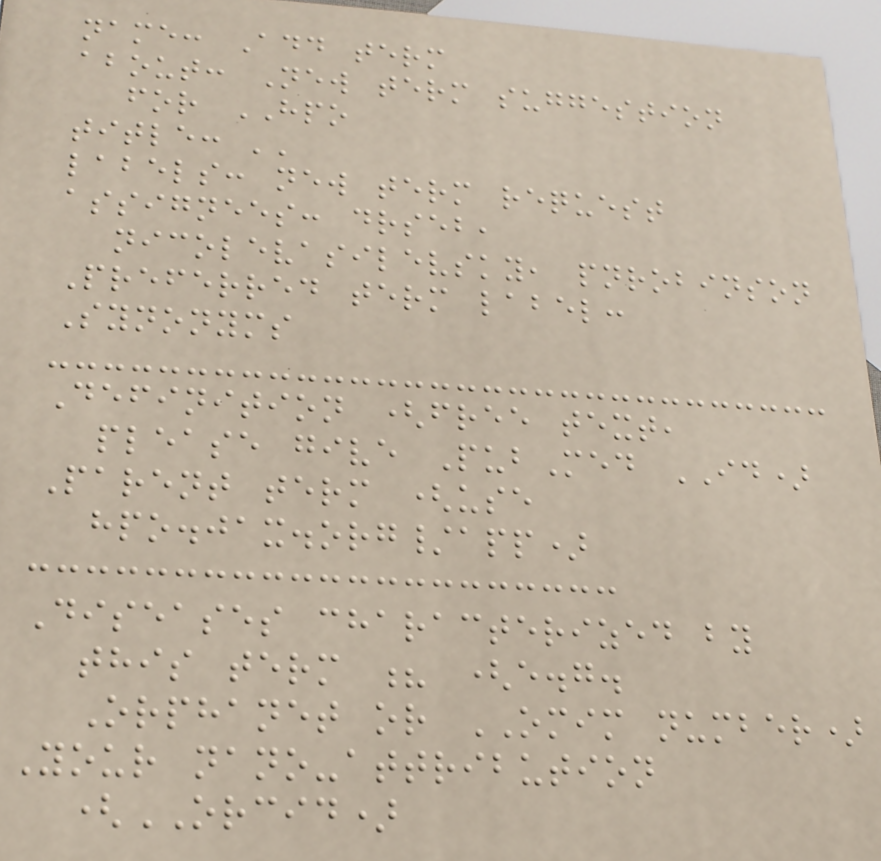name: Add term
about: New term suggestion
for HPO
title: ''
labels: new term request
assignees: drseb,
nicolevasilevsky, pnrobinson
Preferred term label:
Synonyms
Definition (free text,
please give PubMed ID)
Parent term (use
hpo.jax.org/app)
Diseases characterized by
this term ? (e.g.
Orphanet or OMIM number)
Your nano-attribution
(ORCID)
